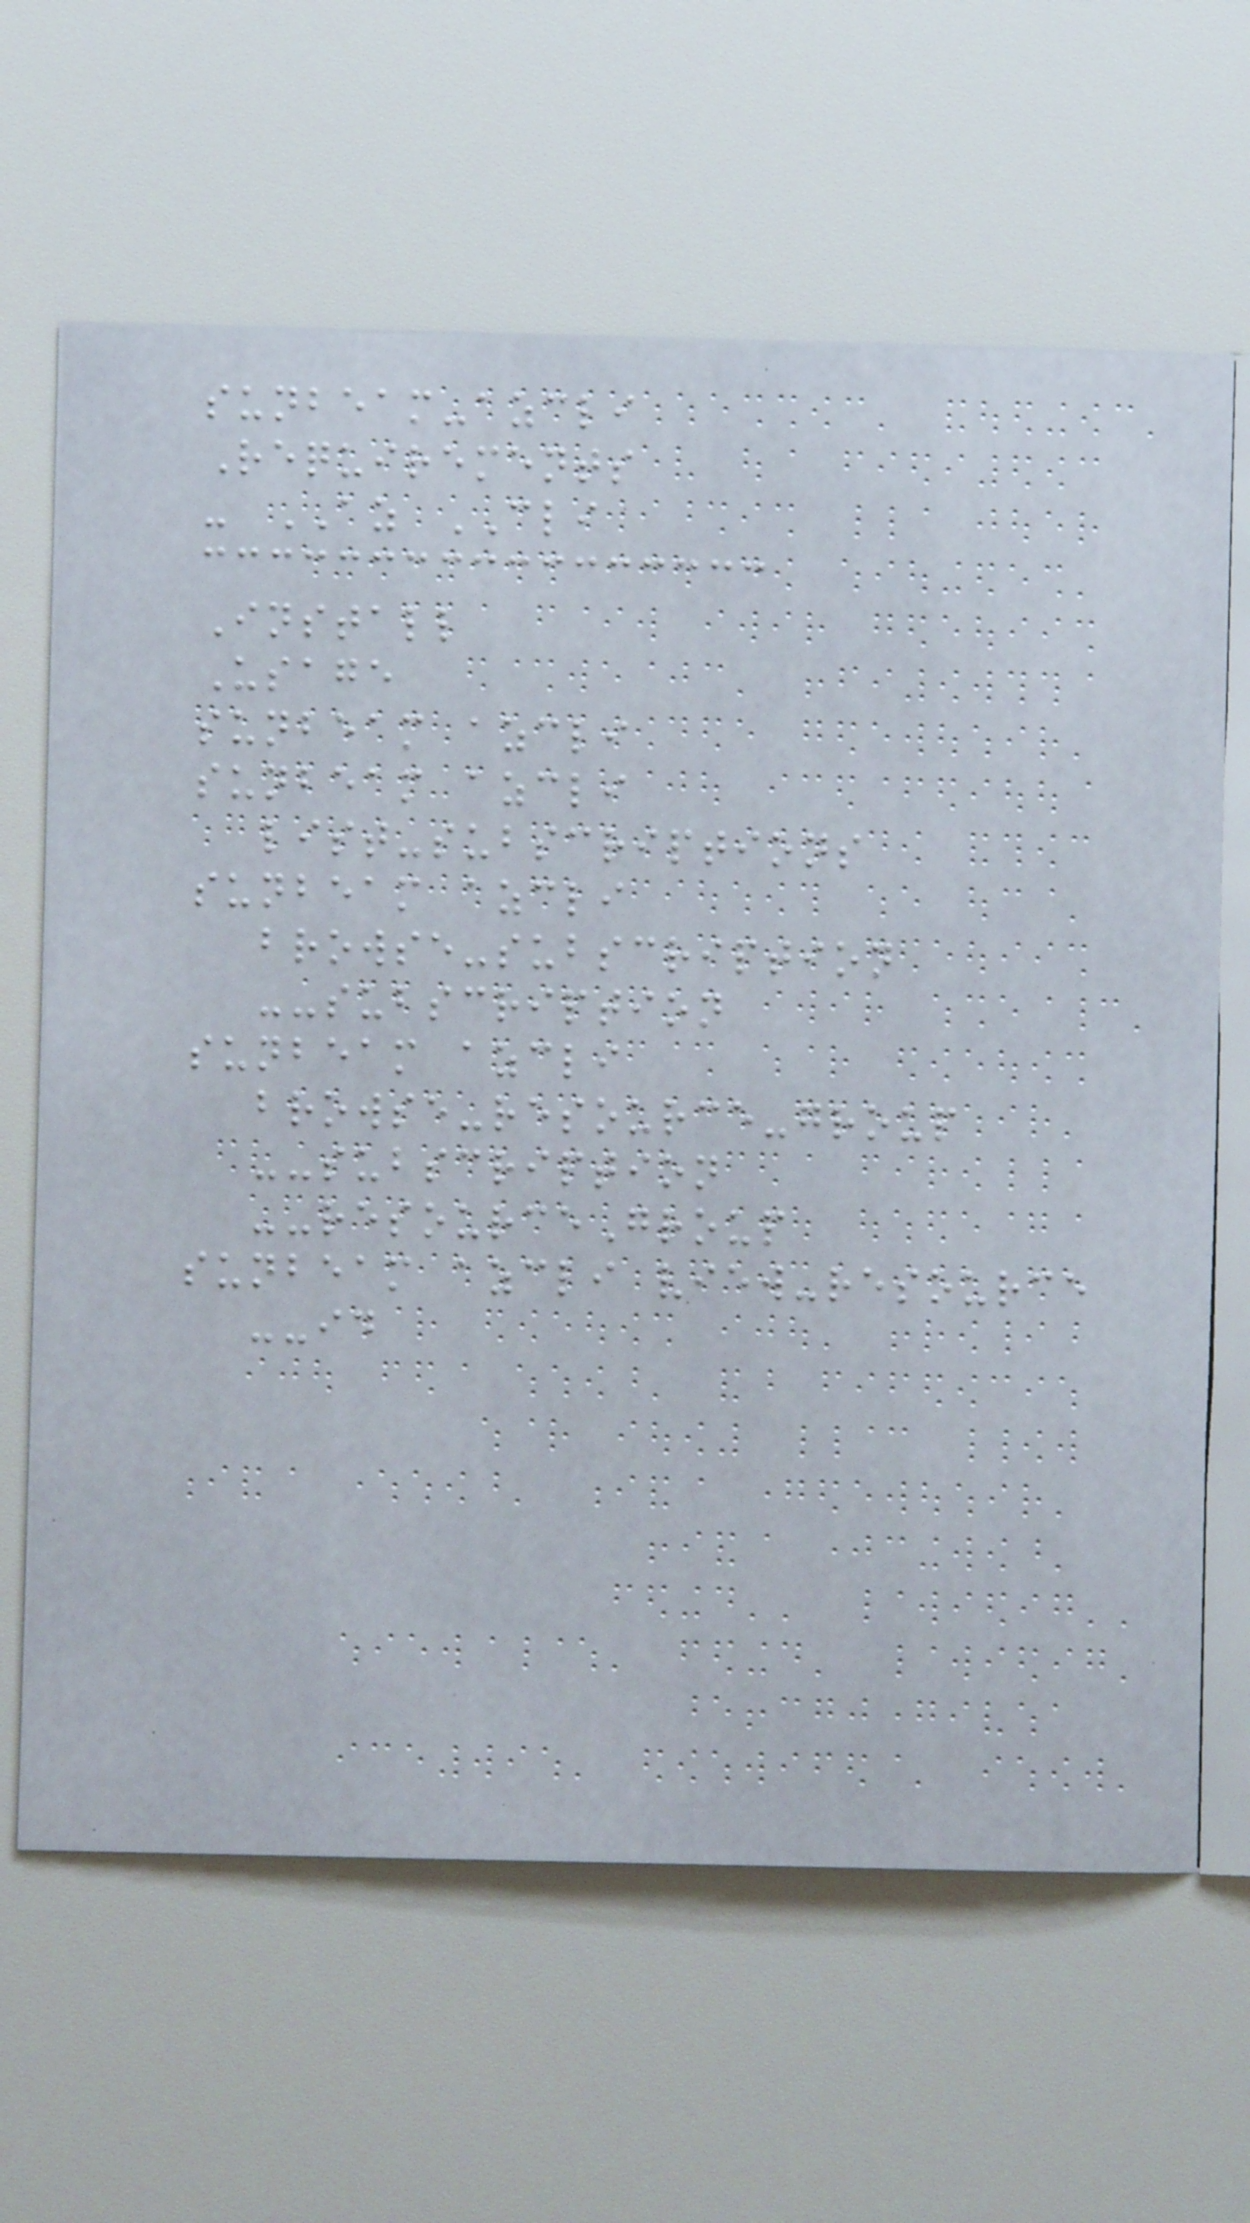sunbeam-azcli
Requirements
- AZ CLI
Install
Usage
sunbeam azcli
sunbeam azcli
list-subscriptions
sunbeam azcli
browse-subscription
--subscription
sunbeam azcli
browse-resource-group
--subscription
--resourceGroup
sunbeam azcli view-resource
--id
